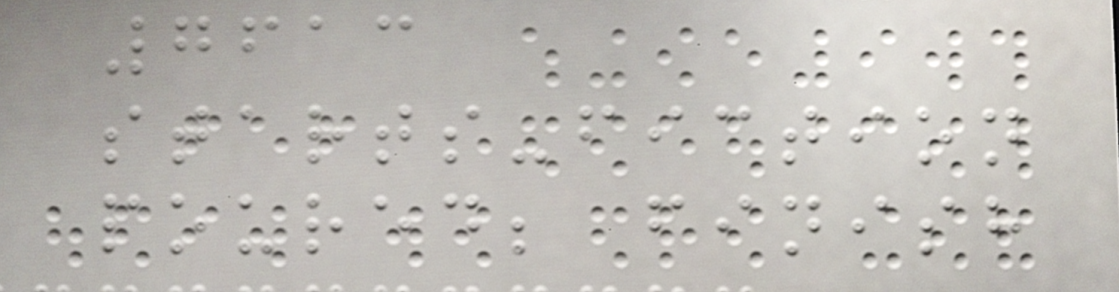7613
starts-fiction
poured; finish
